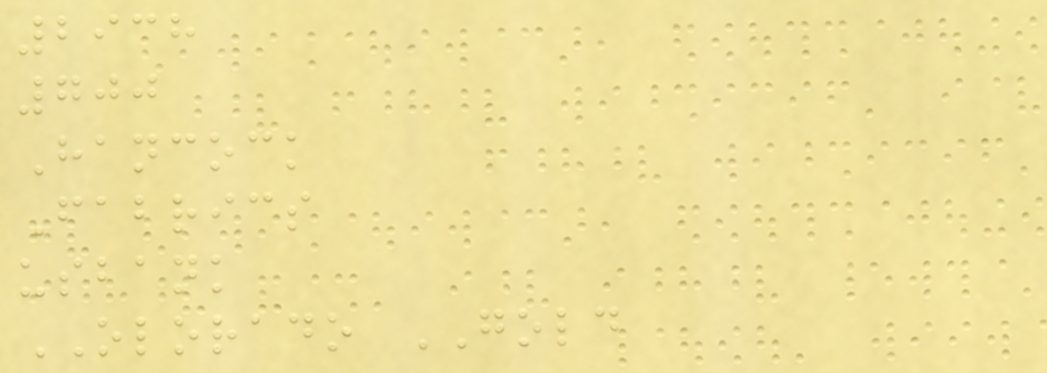2938
700
Hancock
Fabrics
usbank
OLORADO GOLD
